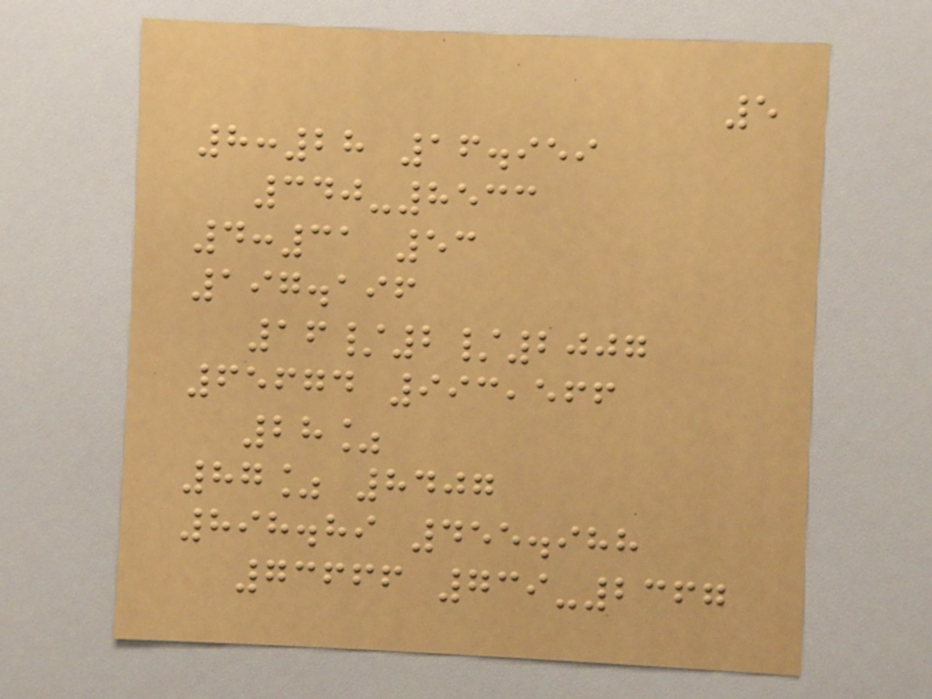5
8:28 16.959
340-8533
4:31 53
197.196
16/2/2007
65674 993,566
28%
87% 8407
898.89 455.988
73666 739-2367
